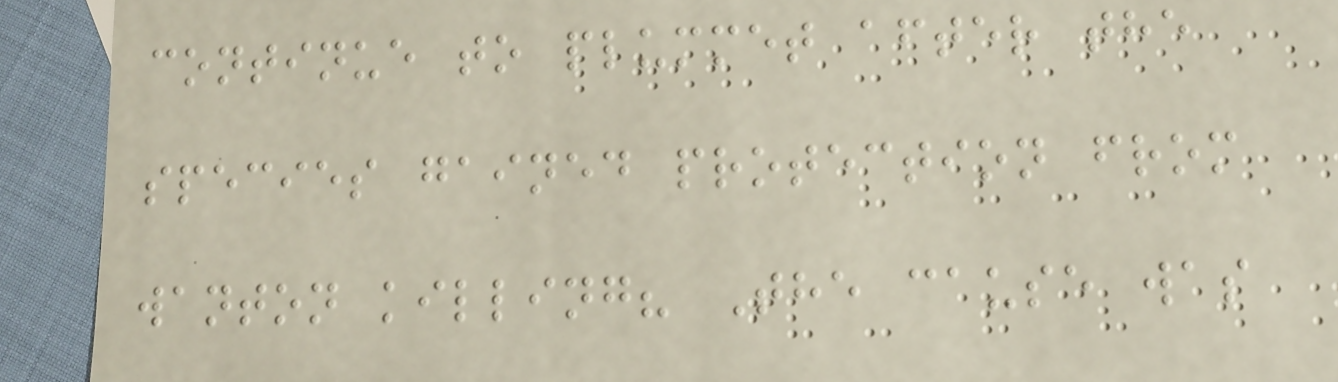continue to plummet after the
species gained protection from
wanton killing? The cause was
